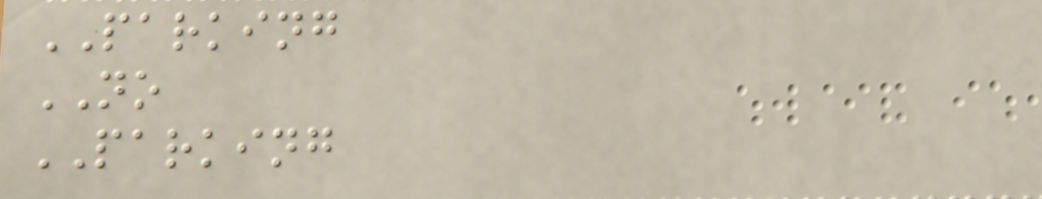PARKING
NO
PARKING
